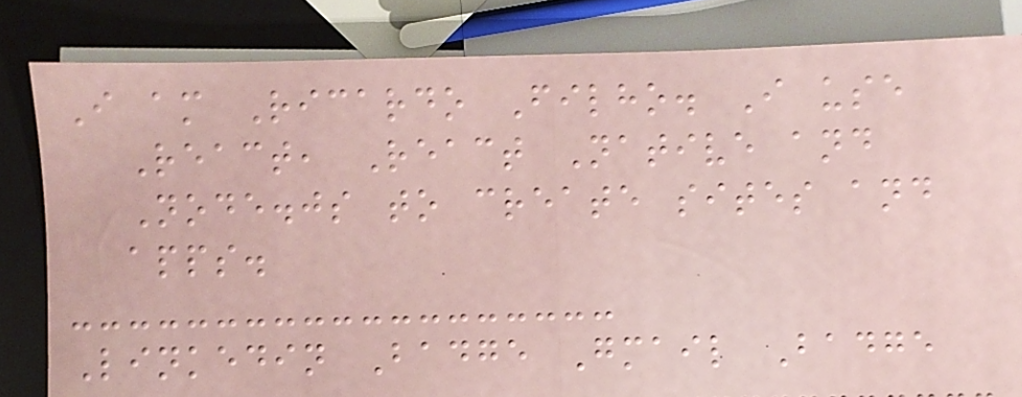I am Ricardo Filho. I use
React, React Native and
Node.js to create sites and
apps.
Linkedin Badge Gmail Badge
